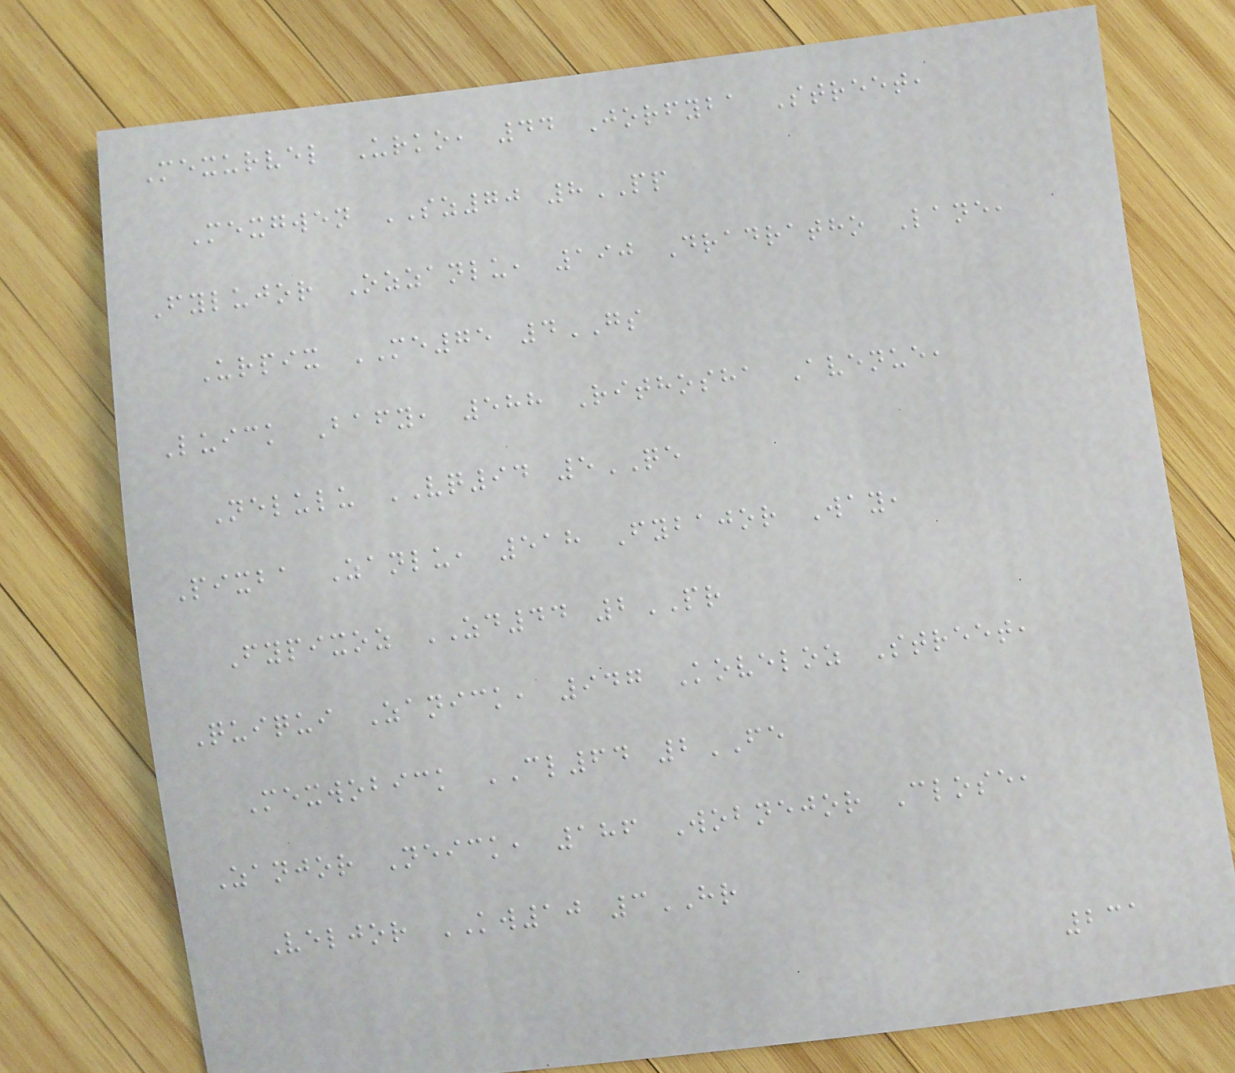Mexurvel Urko, 44 Jorfyba Street,
Mexgwen SZ70 8PP
Fylujor Ozzanlu, 190 Dradratho Lane,
Urpix ME75 4GS
Luick Bafy, 588 Rithosha Avenue,
Nelulu VQ94 5QE
Pixba Zanlu, 518 Fybajor Way,
Fypixoz ZD44 2PR
Quiqui Zanick, 947 Koveloz Street,
Mexwobick CL64 2FE
Zanjor Neick, 186 Wobnejor Close,
Veljor KW10 3HR
231
